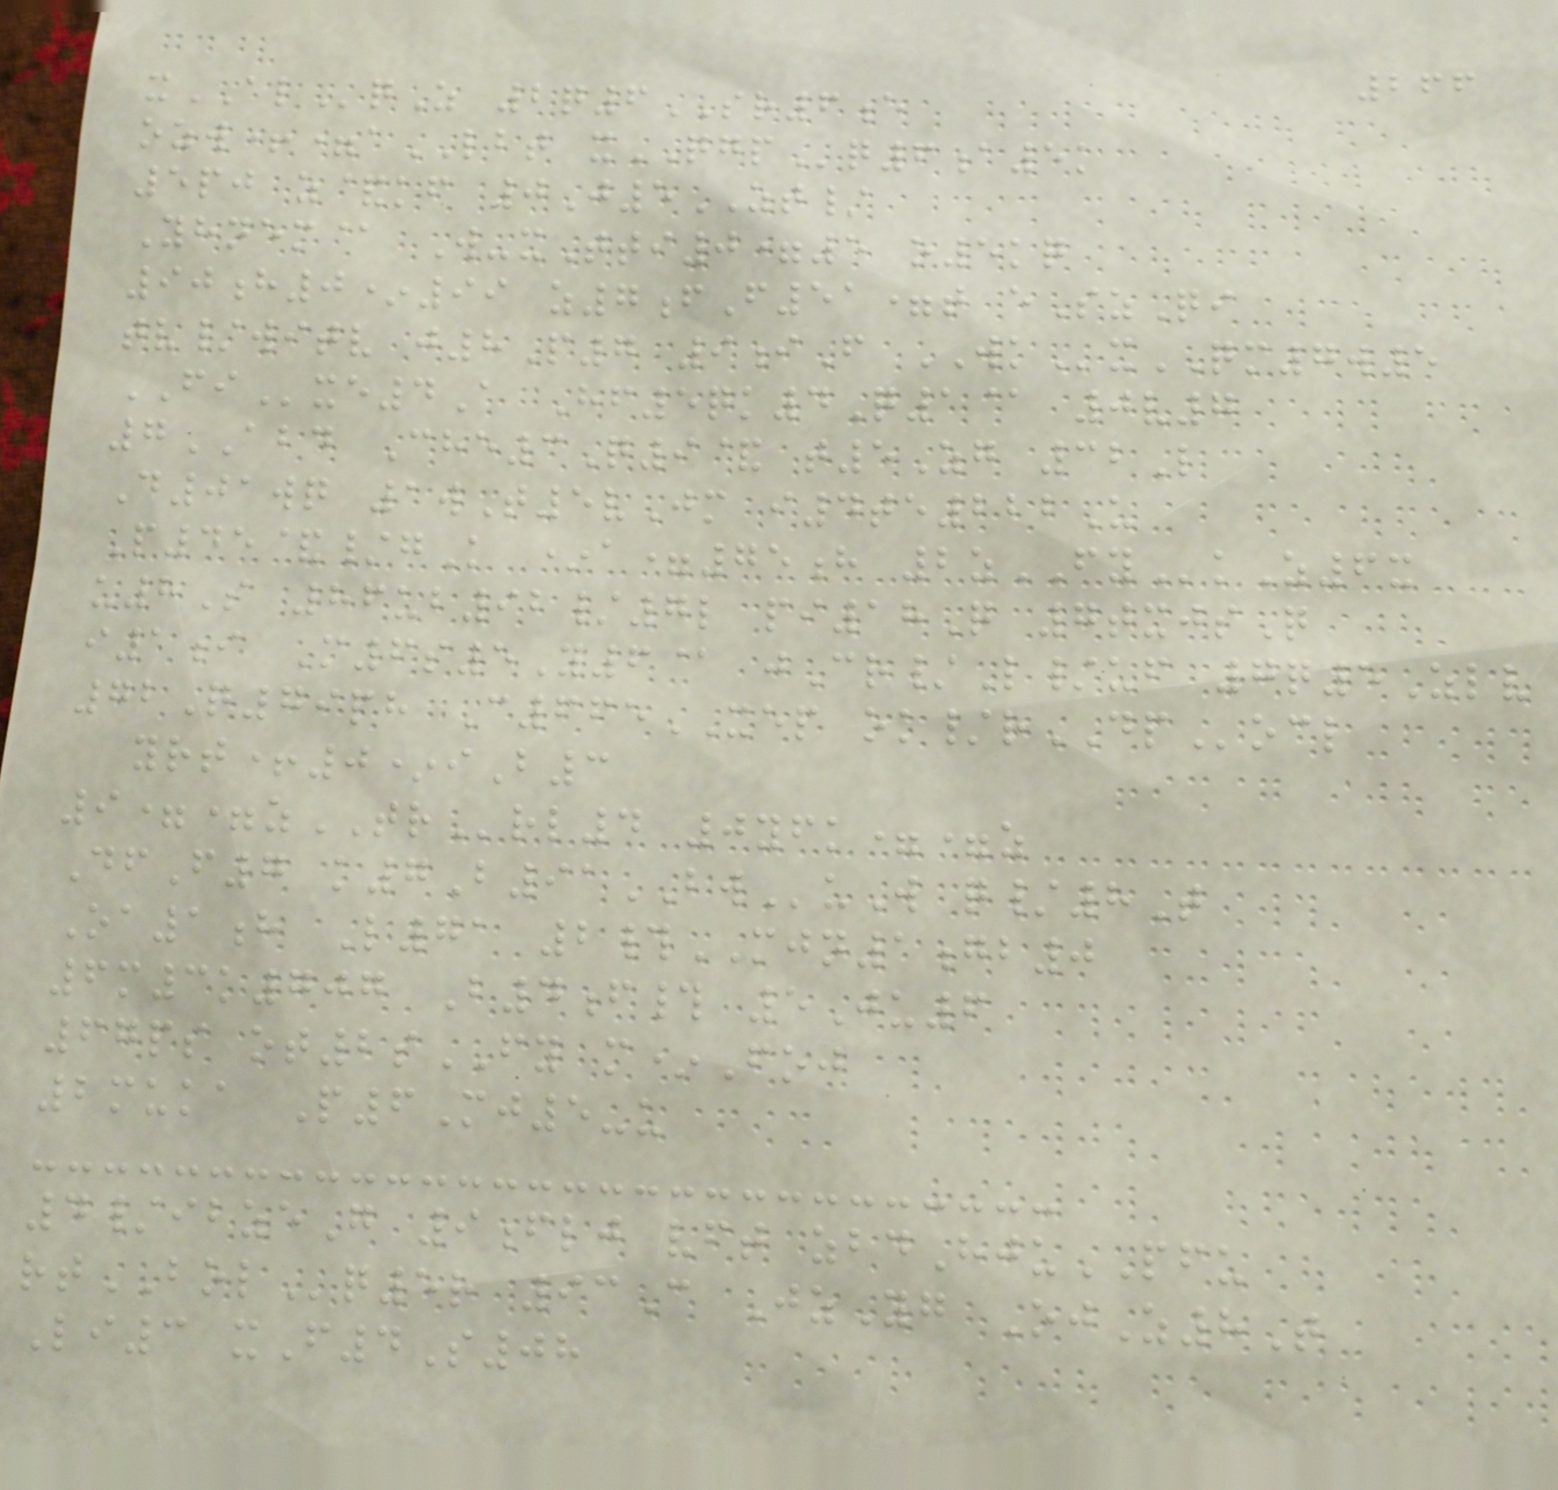266
xALqZ 2q6SR6e
ozw+=aLBT xQGPq6a5k
5pj z&kf 0J5ZT/
Yhnem@ W-xTti0=5 o5kq
90h0*99 z7fF51=t eSzQi
tv/witv j8P7 9iF WKxQM7w5
FIxe4A Hf5qk4Q1@ 0v7
7ABD Che3Q9& t5Zg 32L
D01wq 1wT5vJm i4te222U
P45&/gK *a=75h 2zFYkZ6x
u8S 86ub92/7l pi18Q 7txjsQ
i1i M6s5Y6@ jCr/L/uf 7q5Zlv
72Q79ph C665XEP ok/rDPocl
yrt+0*iB3
9==zTRrl4 0yfk==z
DfF7 k7B91BWuW q/8T
Oa1h L71 2#MJN1gb0
6m3k707 B4f# 5Ju6
67ps ot2sFY m*Foj
2muka P6Mj5-u
4/ibzeG 9flj vft zbdHjuPFU
rtBOLq5r 93C JzYg OjZ8T
Li3 xF4S08
